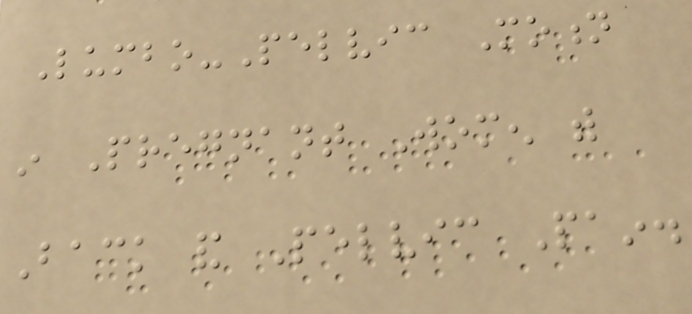Lumbo-Pelvic Motion
in Pregnant Women with
Back and Pelvic Pain.
